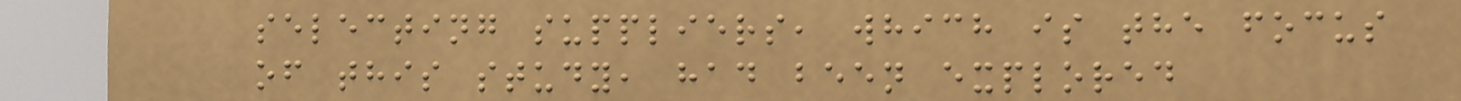selecting suppliers, which is the focus
of this study, had been explored
